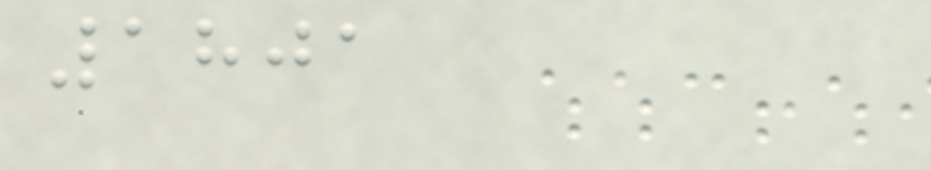1801
